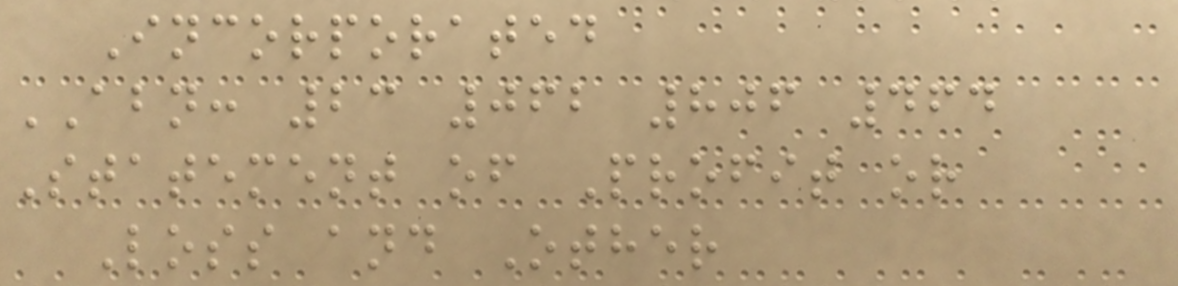Incorporated
ABN: 23 062 806 464
Statement of Profit or
Loss and Other
